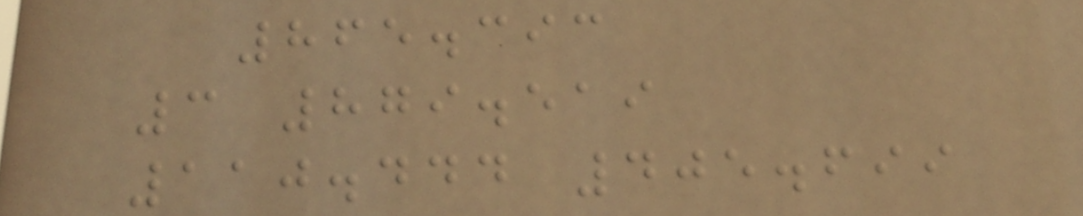865.393
3 879.519
110.444 405.699
